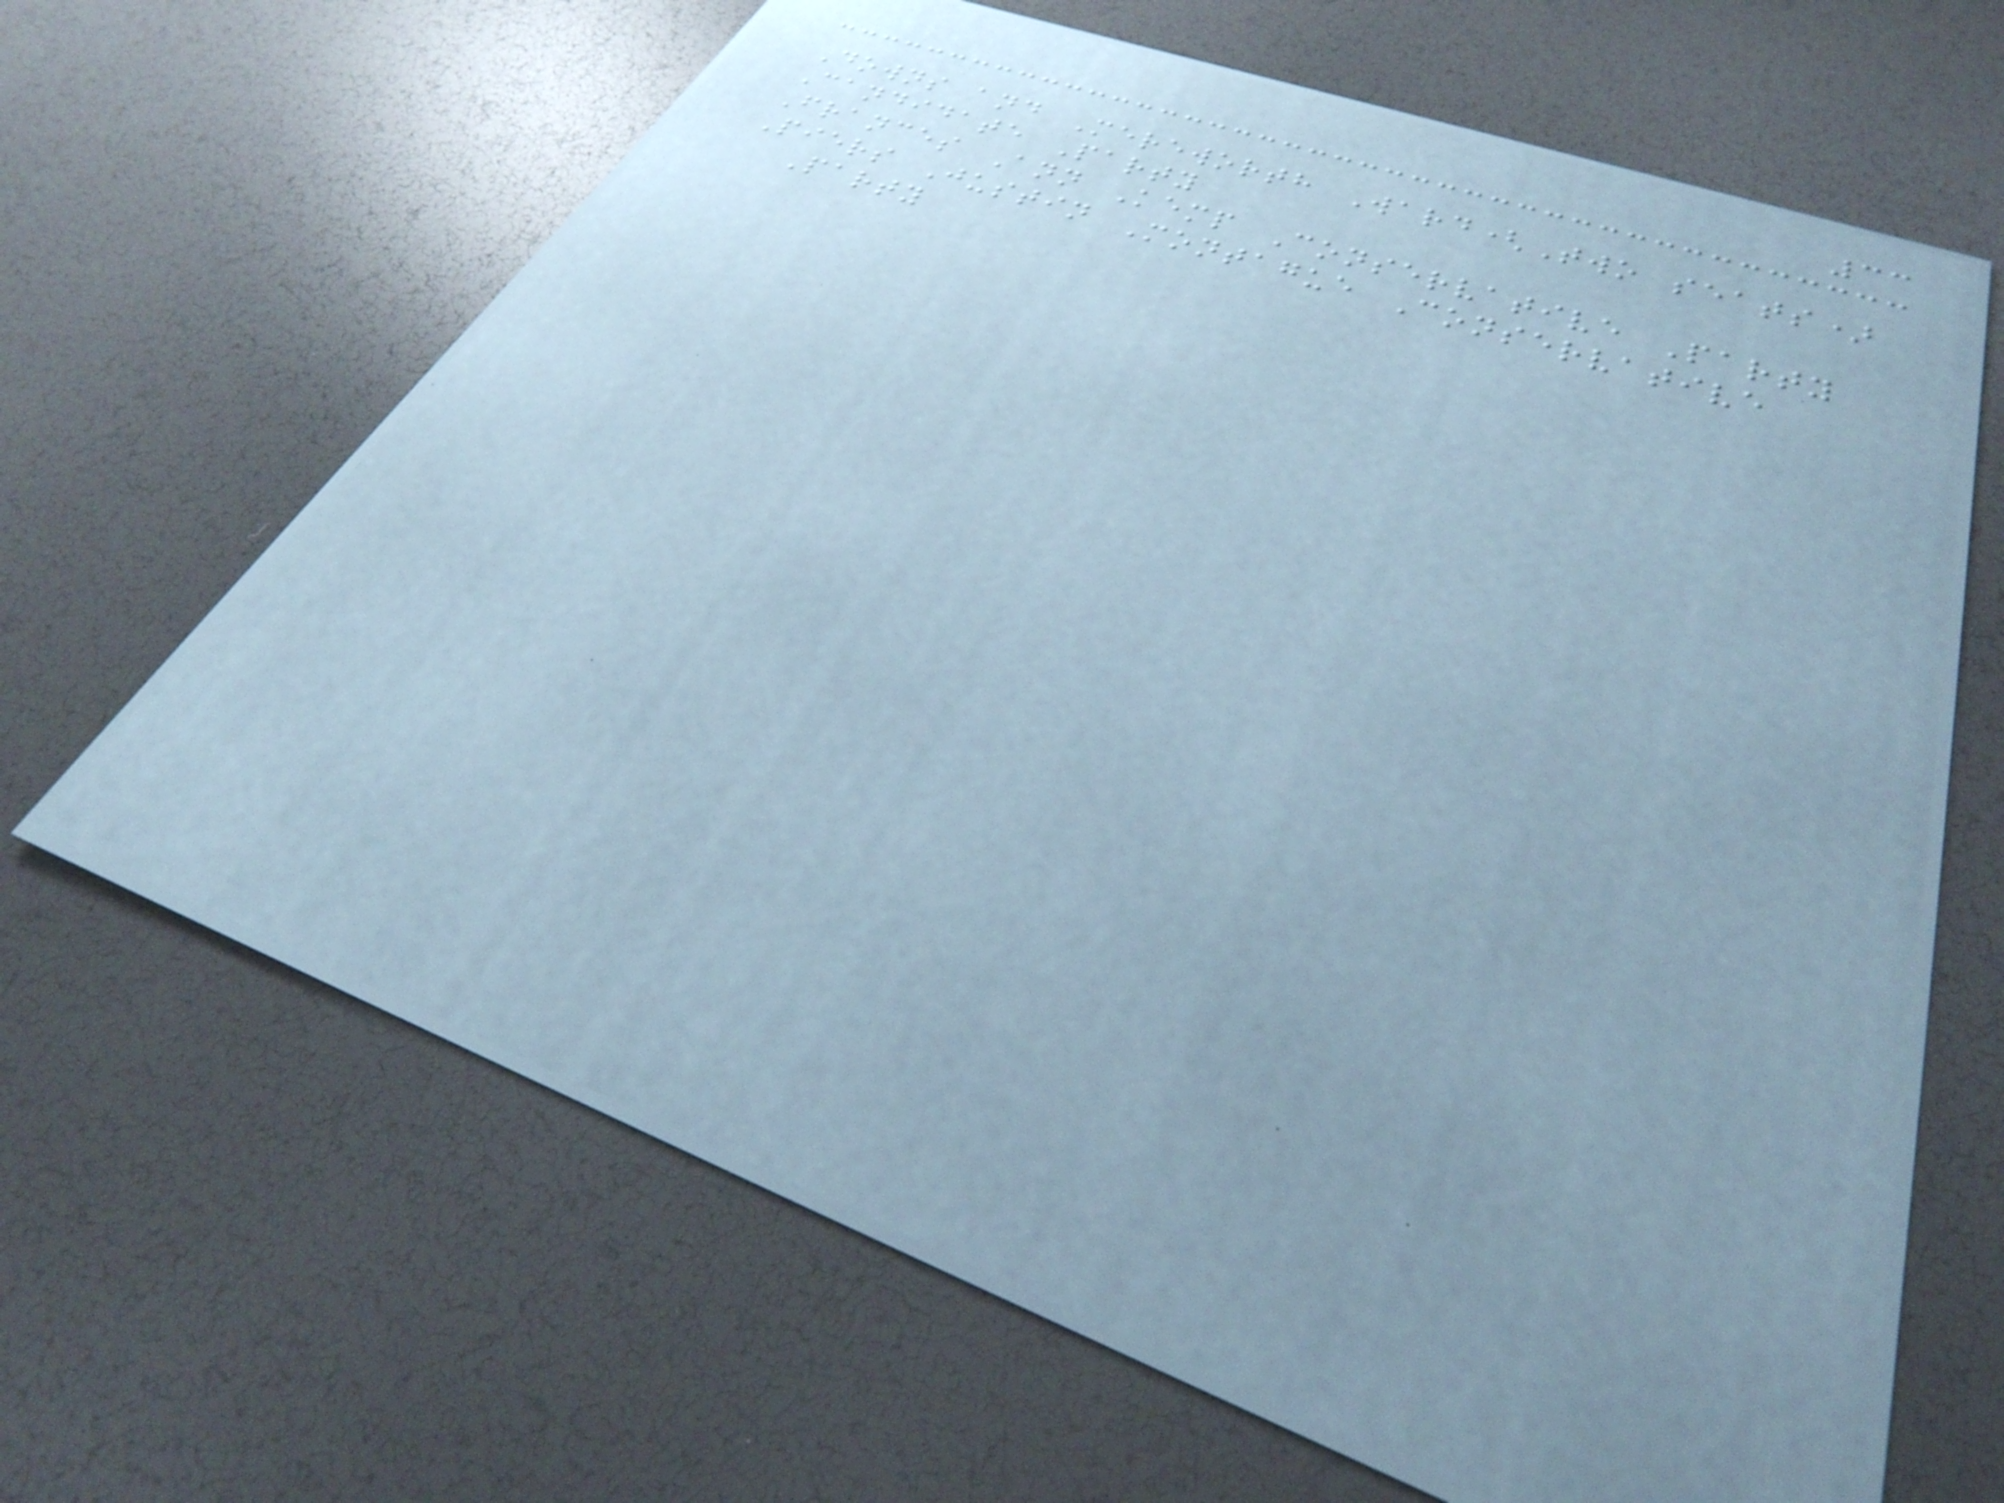33
Downs and Mereworth Ward(Two seats)
Candidate Party
Frances Ann Kemp Conservative Party
Piers Justin Montague Conservative
Party
